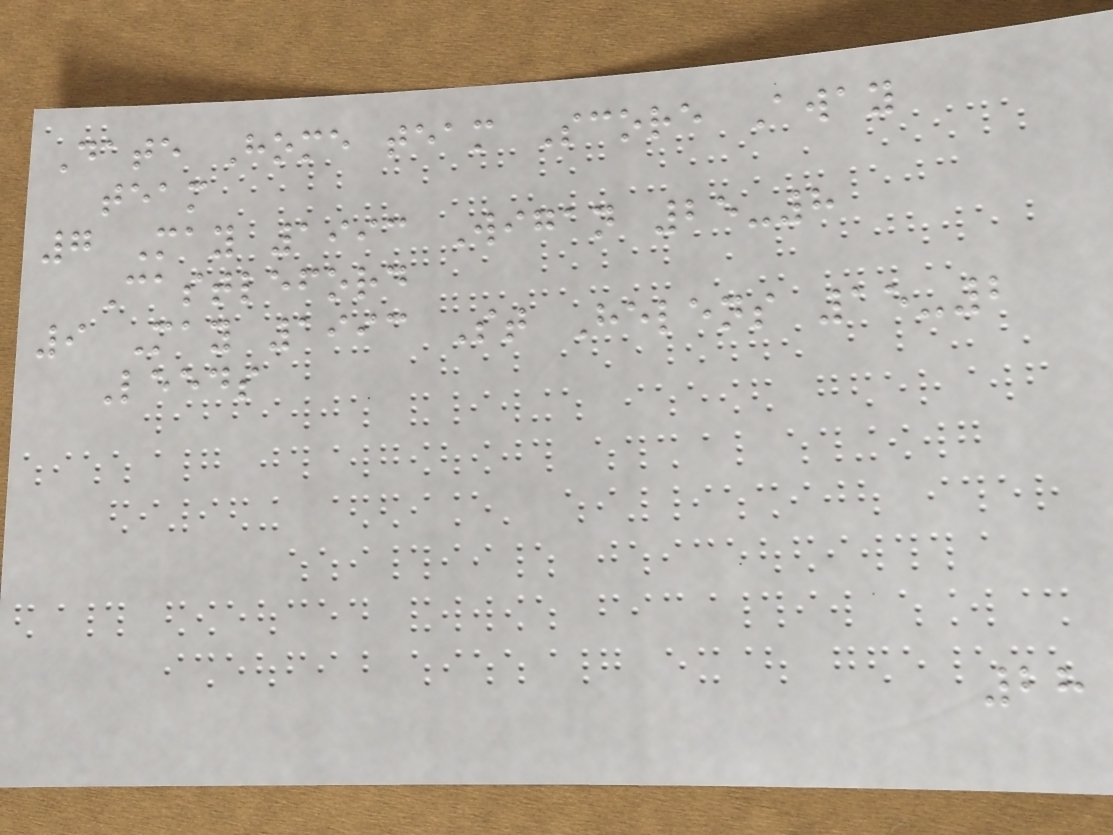Date Home team Score Away
team
7 May 1993 Wigan 25-8
Castleford
9 May 1993 St Helens 15-2
Leeds
28
